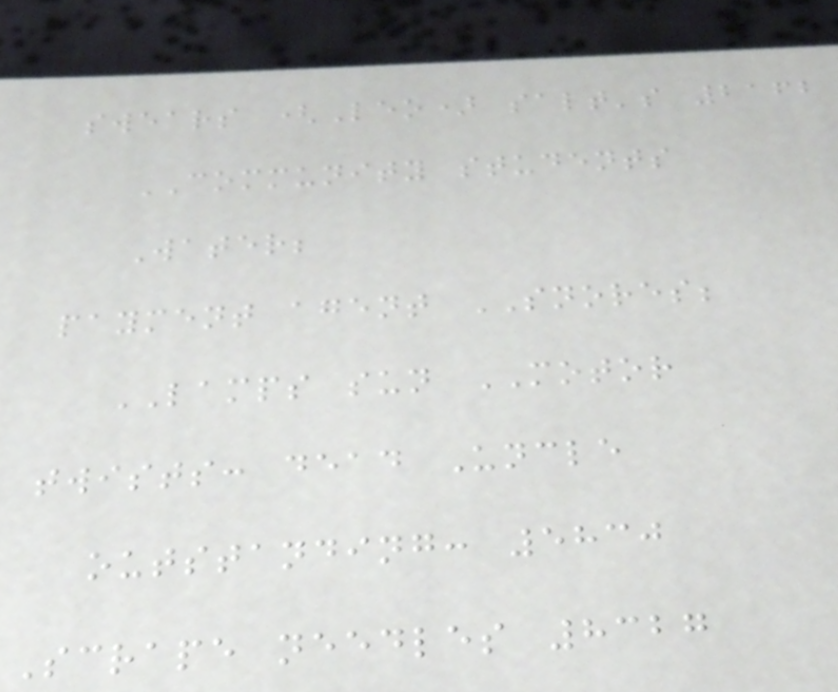swears (Leo) salt's 2162
COMMUNITY students
Water;
payment agent SNORES;
LAMPS sun MOTOR
twists: dead Uncle
outstanding: 5830
Scrape needles 8327
